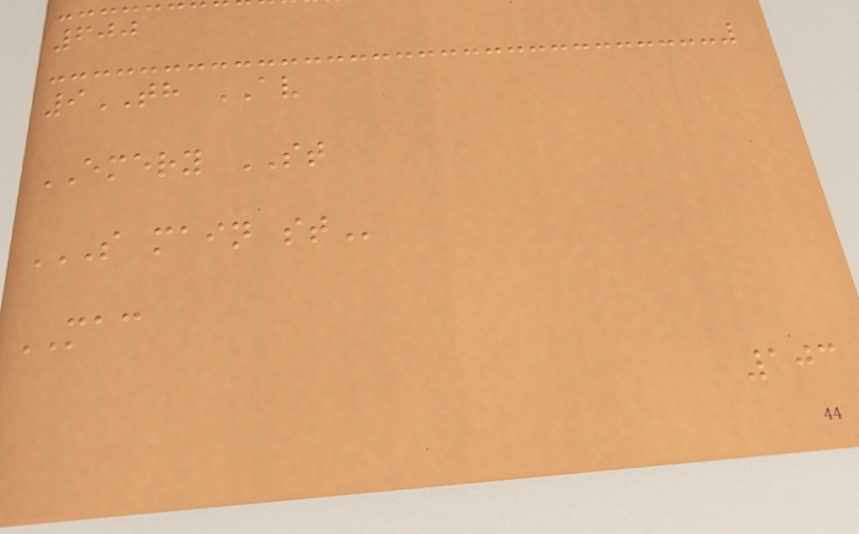600
9TH AV
EMERY ST
S MAIN ST
MAC
103
